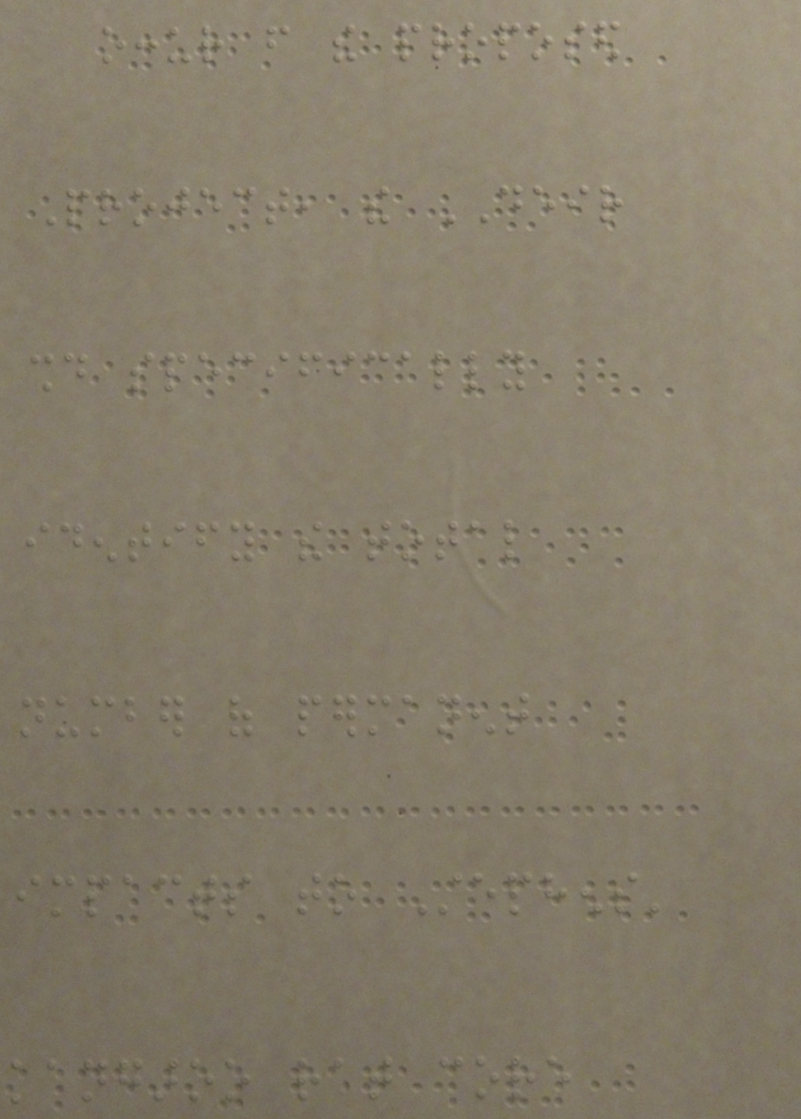occur from the proposed
Project, the DEIR
should specifically
identify the total
number of permanent
impacts to Stephens'
kangaroo rat core
